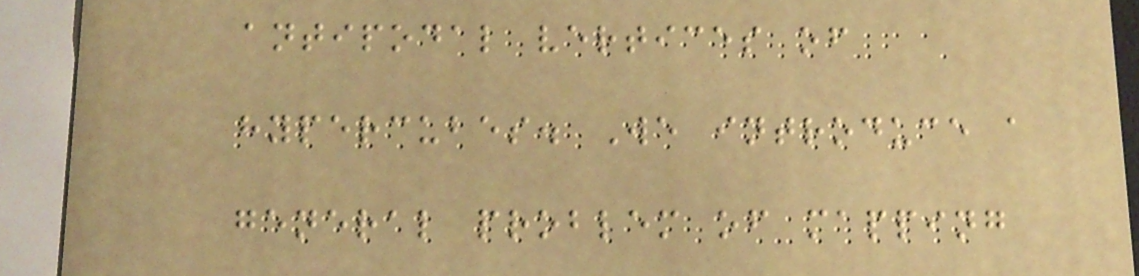antipodal vertices of
hypercubes. We introduce a
general problem of mapping
